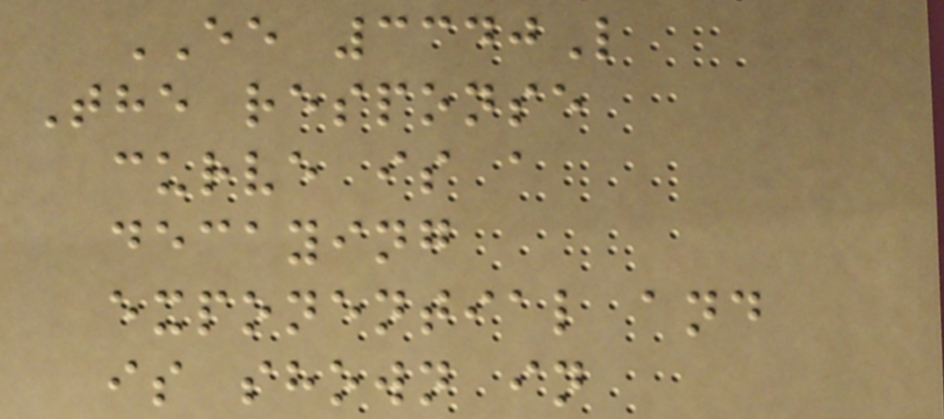EE 3340L
The response
curve is a
decaying
exponential and
is shown in
